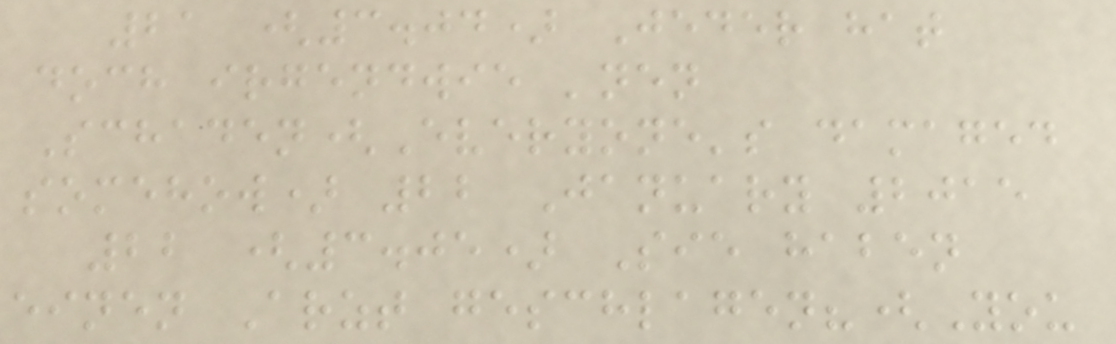21 (3.04) Jeder hat
doch irgendwie 'nen
Schaden(Everyone's damaged
somehow) 22 January 2015
22 (3.05) Sie haben
einen Arzt geschlagen?(You
